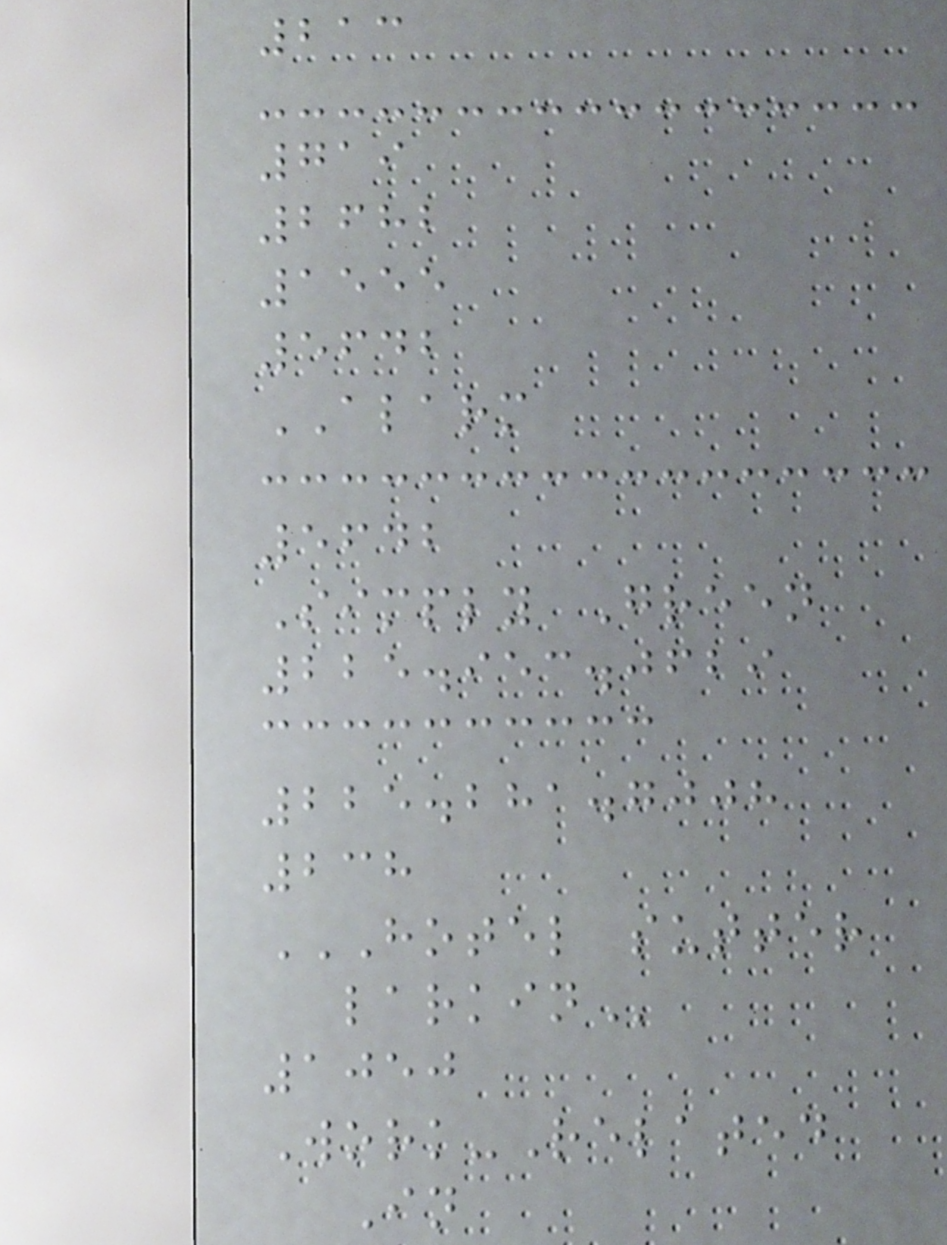213
719
2682
1555
5642
ALARM
5642
Simply Green
225.953.0629
225.281.7008
238
HOTEL SUTTER
LARKIN
1050
Work-Related
In
